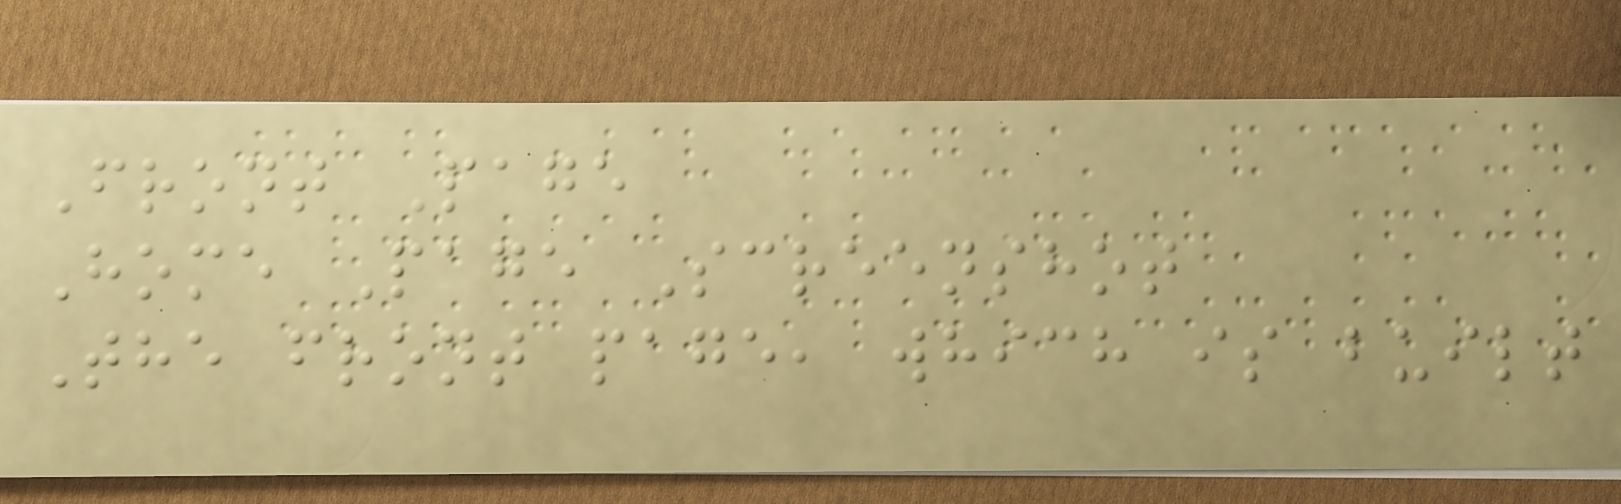Front Page
Home Page Screenshot
The front page, which is built
